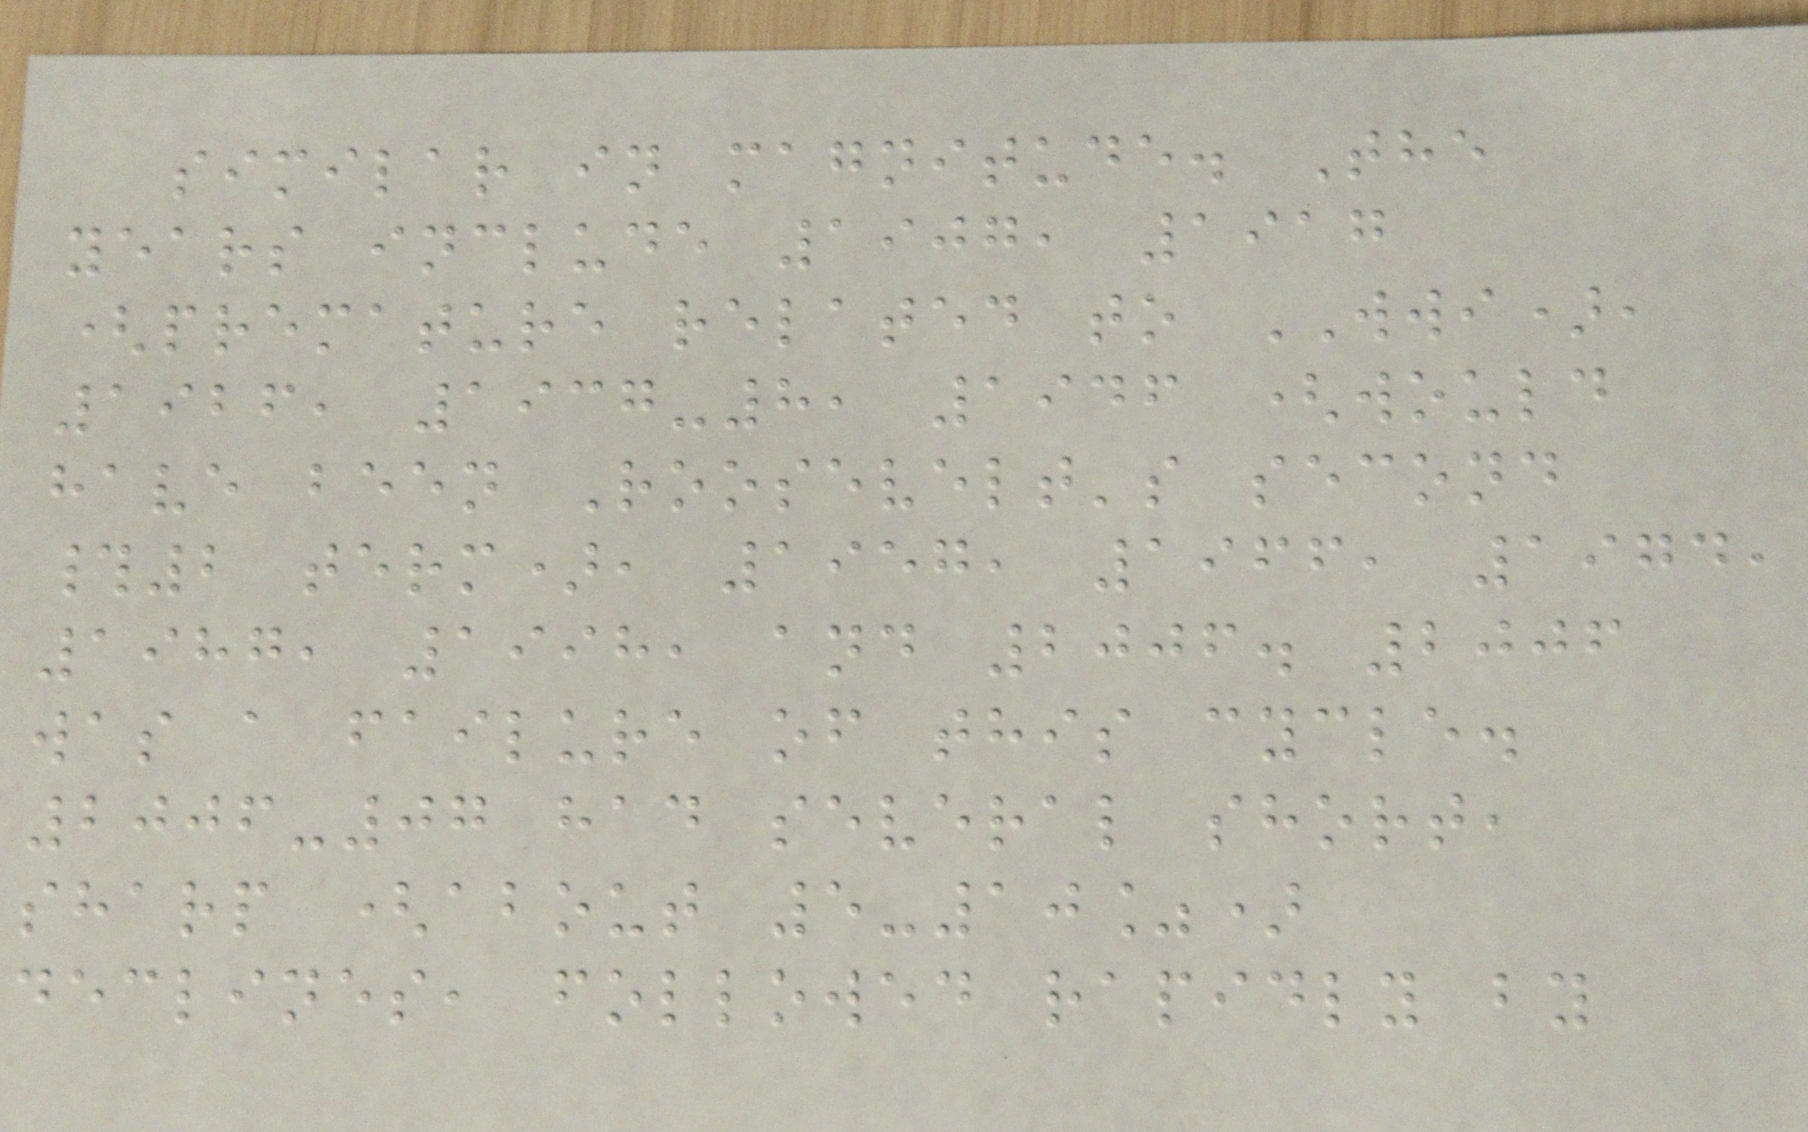similar in magnitude. The
years include 1907, 1917
(premature related to WWI),
1926, 1937-8, 1946 (would
have been Roosevelt's second
#2 term), 1957, 1966, 1974,
1987, 1998, and 2006. 2006
was a failure of this cycle.
2006-07 had several short,
sharp (about 5-10%)
declines, followed rapidly by
